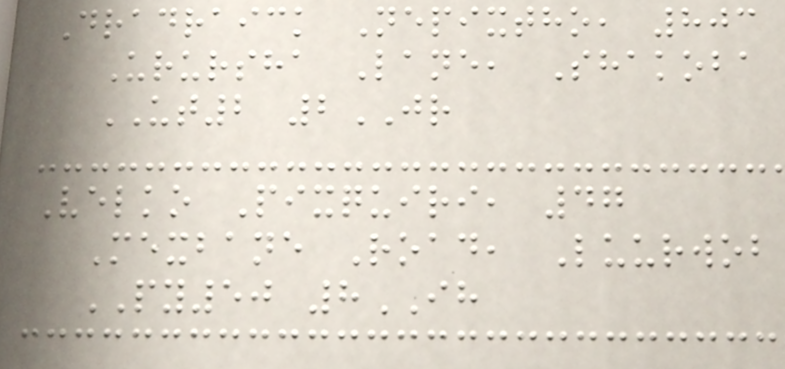Dradraick Nepixtho, 803
Urursha Lane, Shakoba
UT2 2JR
Velko Pixquiri, 47
Mexbane Road, Luurwob
PY50 8IH
